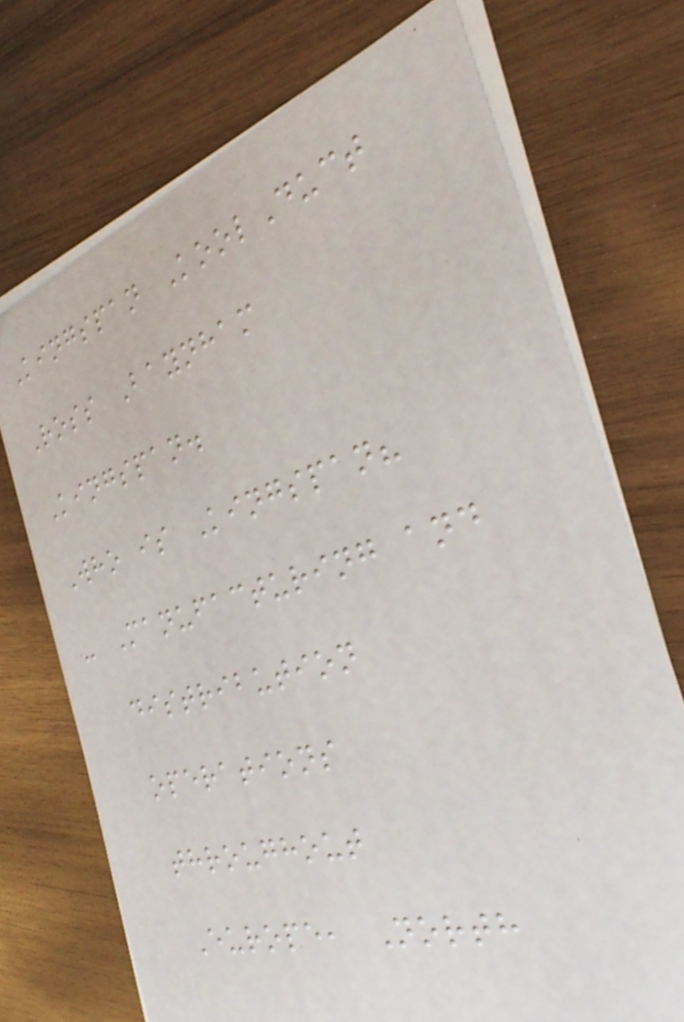Kingspan KoolDuct
Ross Baynham
Kingspan.
Who is Kingspan?
- Manufacturing and
distribution
operations
throughout
Europe, North
